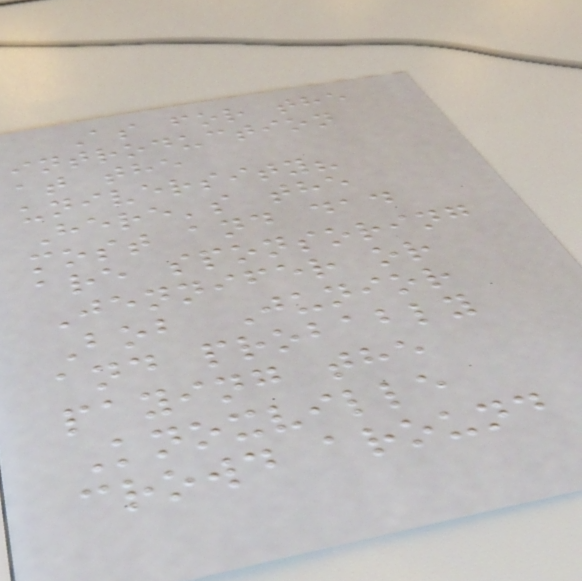As for the
introduction
at the
university?
Here's the
most and dad
are sponsoring
Jennifer or
Bob Junior
and probably
paying the
Knoxville
crowd around
